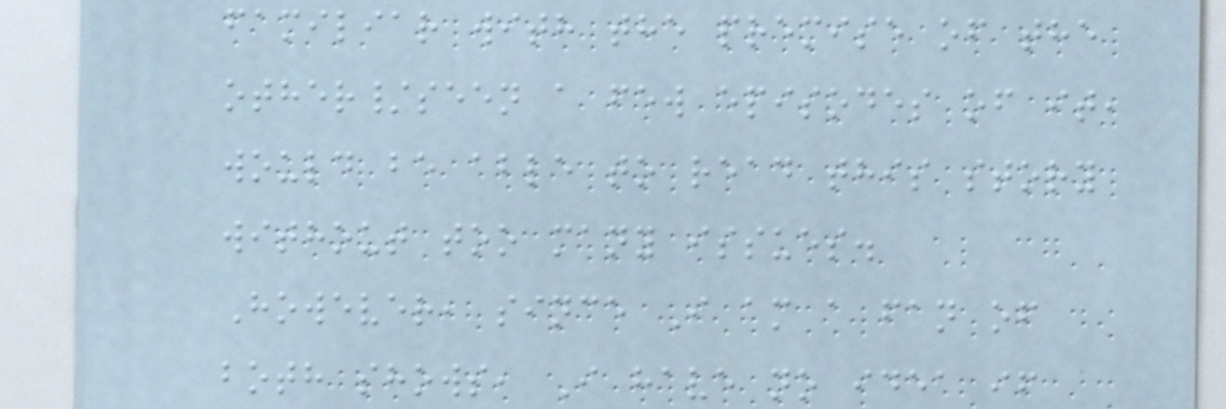familiar with the premise of the
other/seen a few episodes of it,
would be able to read this story
without too many issues.
However, since I am a fan of
both shows, I have no idea if
